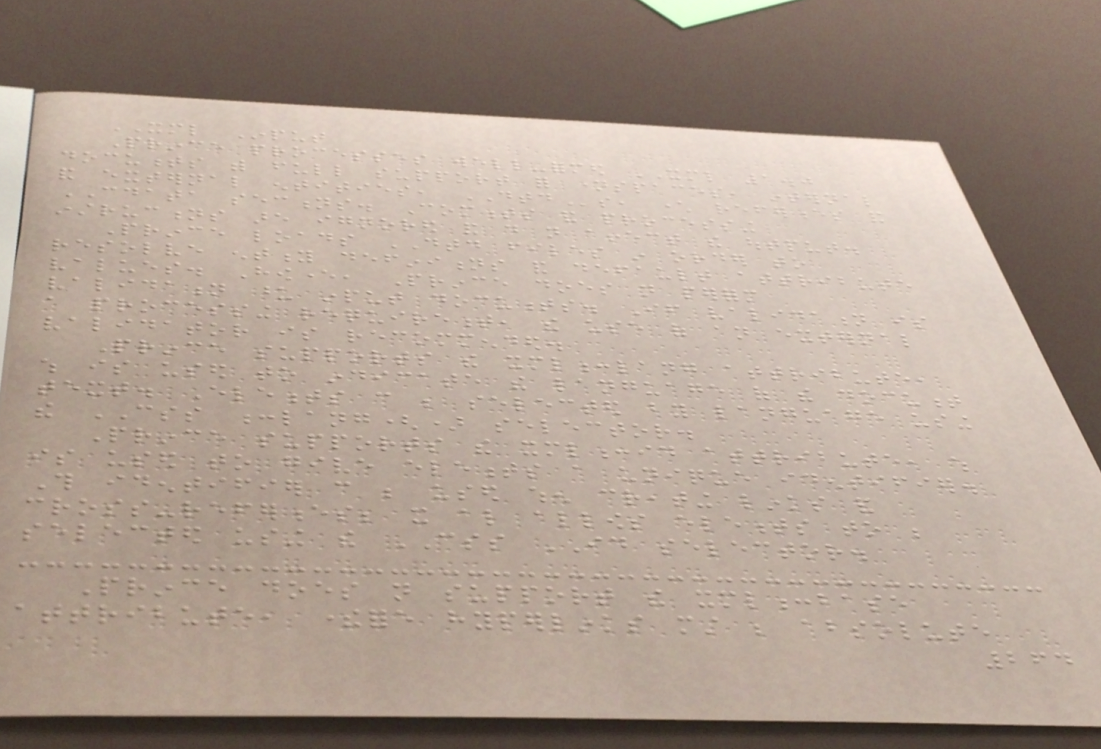XML Input
Prince processes well-formed XML 1.0
documents with full support for namespaces, internal
and external entities, DTDs, character references and
CDATA sections. Comments and processing
instructions are ignored and do not affect the output.
Prince loads DTD files in order to
resolve entity definitions and default attribute
values. However, Prince does not perform
validation upon input documents. If validation is
a processing requirement, the use of an external
validator is recommended.
Prince supports the xml:lang attribute,
which is used to indicate the language of the document
text. Elements can be selected by language using
the CSS :lang() selector.
Prince supports the xml:id attribute, which
is used to give elements a unique identifier.
This identifier can be used when creating links and
cross-references; it also allows elements to be
selected using the CSS ID selector.
Prince does not support the xml:base
attribute, therefore hyperlinks must be absolute
264
